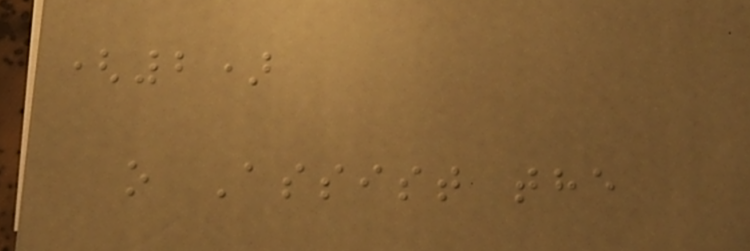(2)
o Assist the
